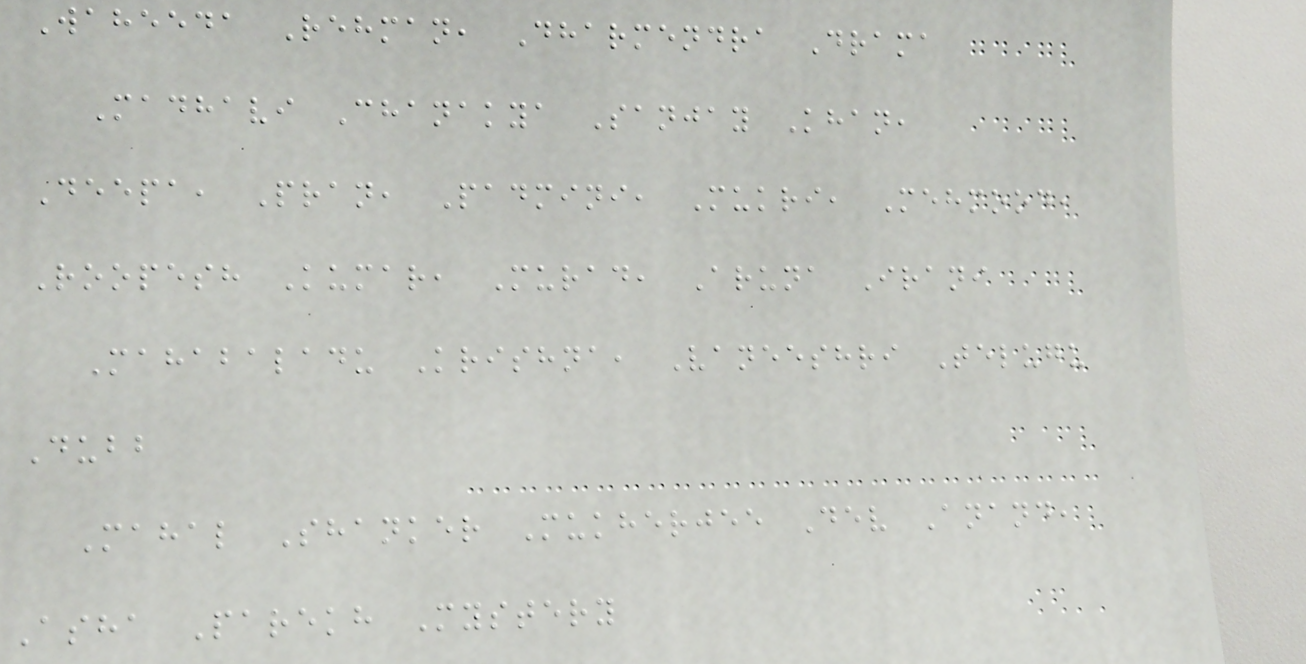Waheeda Rehman, Dharmendra Drama
Madhavi Chanakya Sanjay Khan,
Deepa, Pran, Padmini, Mukri, Mehmood,
Roopesh Kumar, Murad, Aruna Irani
Mahabaladu Krishna, Vaneeshri Telugu
Dubb
Mahal Shanker Mukherjee Dev Anand,
Asha Parekh Mystery
